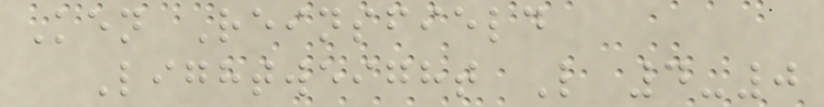Ken Reinsfield
Lightweight L 4-0
